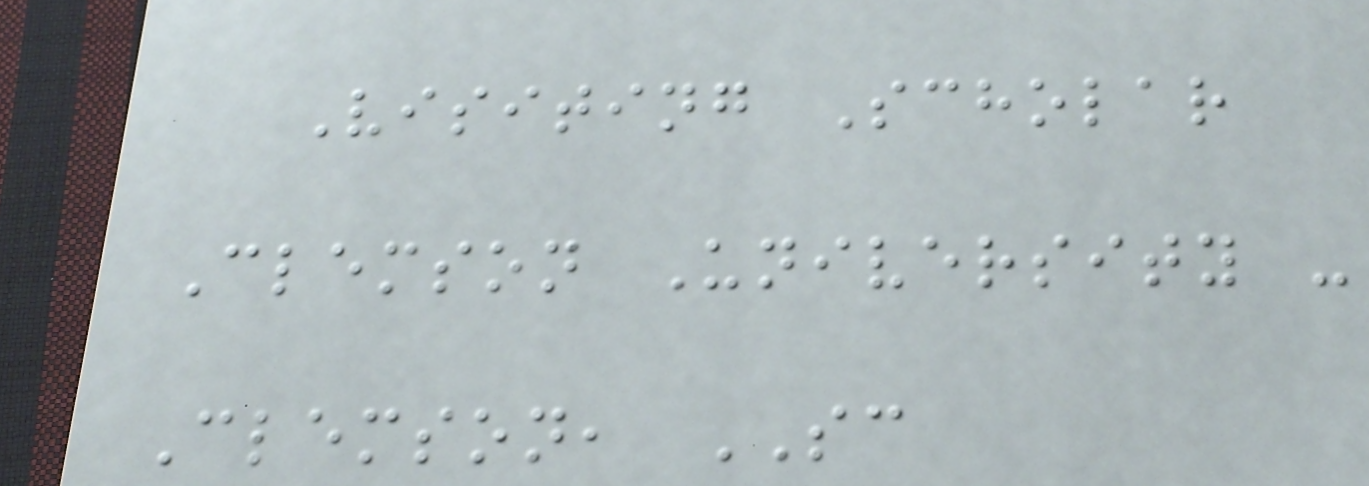Visiting Scholar
Clemson University -
Clemson, SC
